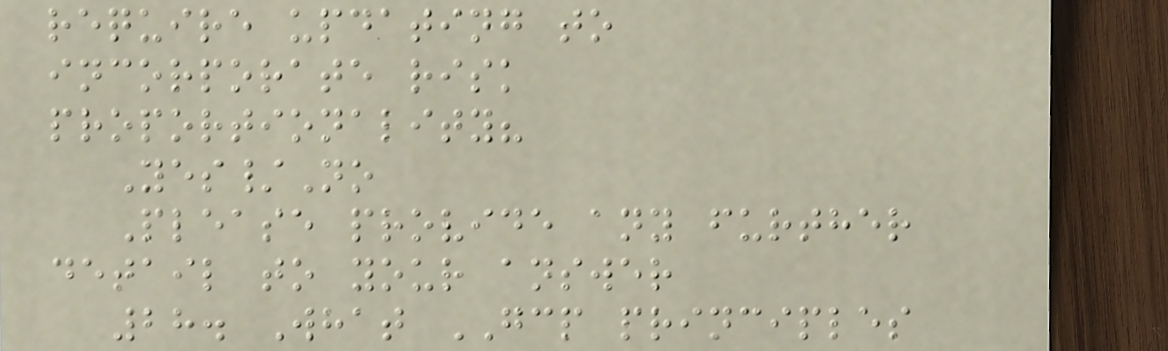require updating to
incorporate risk
proportionality?
Yes/No
Please provide any further
detail to your answer
28. What GCP principles
